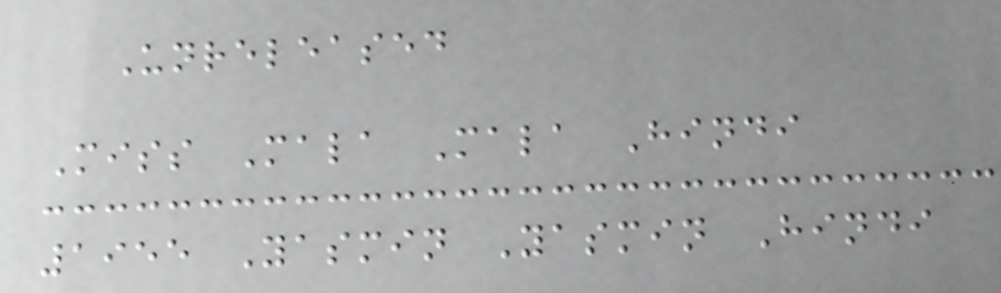Unreleased
Miss Mala Mala Hindi
1955 Yasmin Yasmin Hindi
